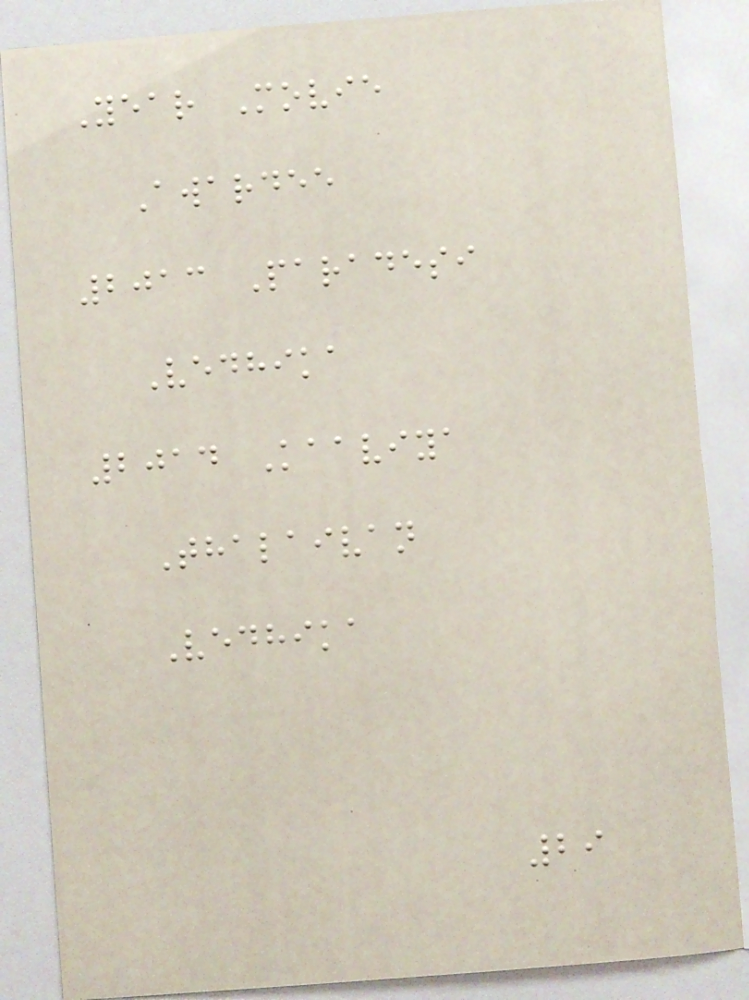Year Movie
Awardee
2013 Paradesi
Vedhika
2014 Kaaviya
Thalaivan
Vedhika
29
